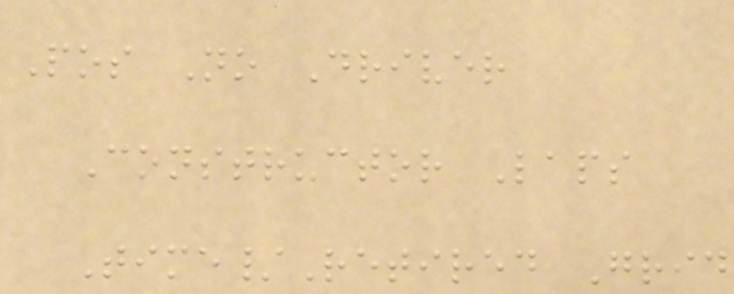Pos No Driver
Constructor Laps
Time/Retired Grid
